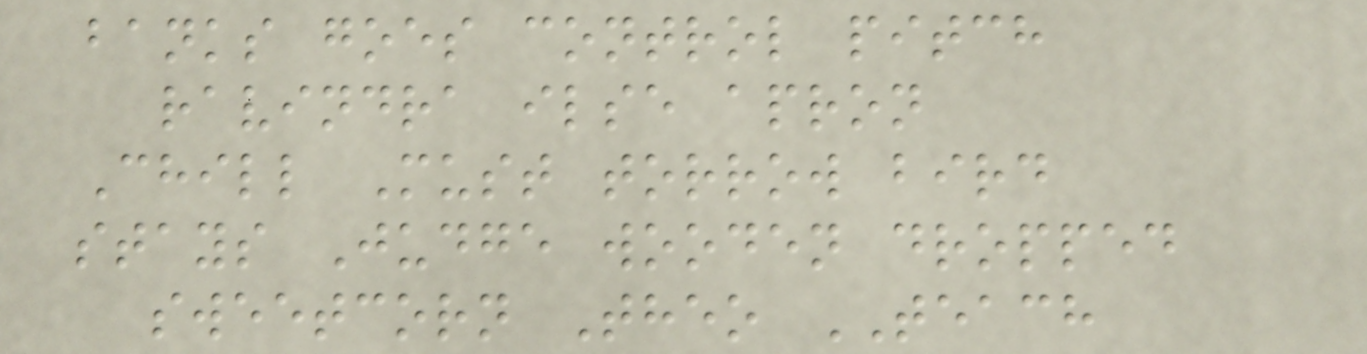banks goes control pitch
ravindra ilse apron
Chill Must torrow bird
stays Judge wooden dropped
sweetcorn Theo TEACH
